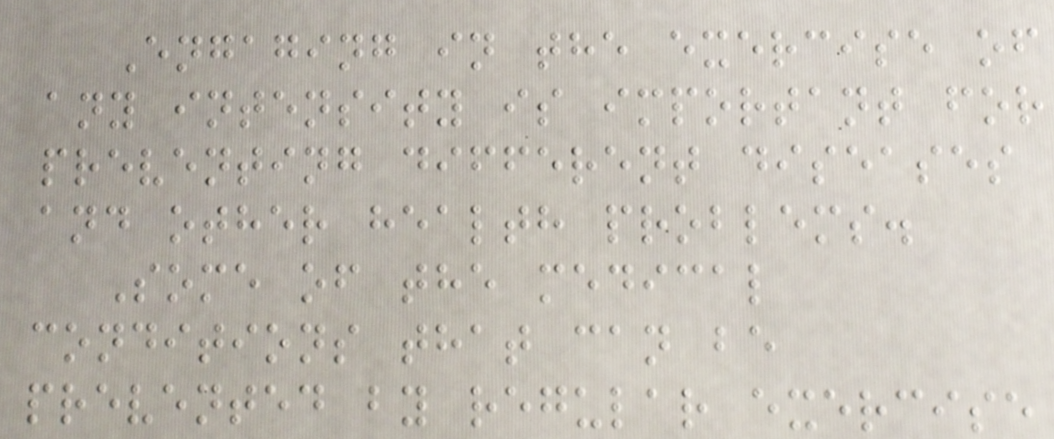Engaging in the exercise of
any intensity is important for
preventing different diseases
and other health problems.
Some of the medical
conditions that can be
prevented by regular exercise
